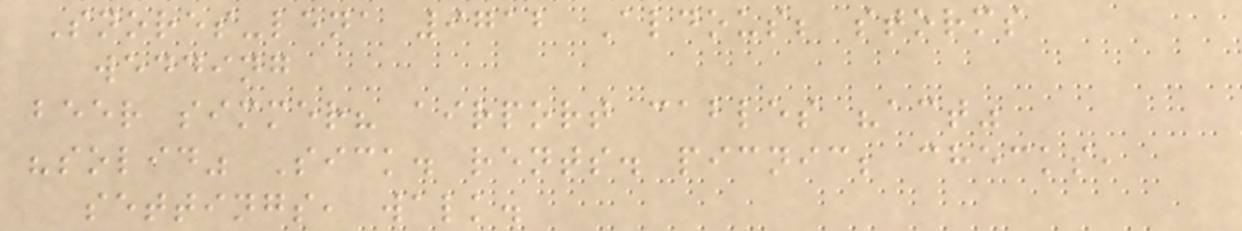Snores-lena 9712 Aldous; storms
wedding
beer simmer? airport cables "act"
"solid" Sick. rents. picnic; checks,
settings, walk.
